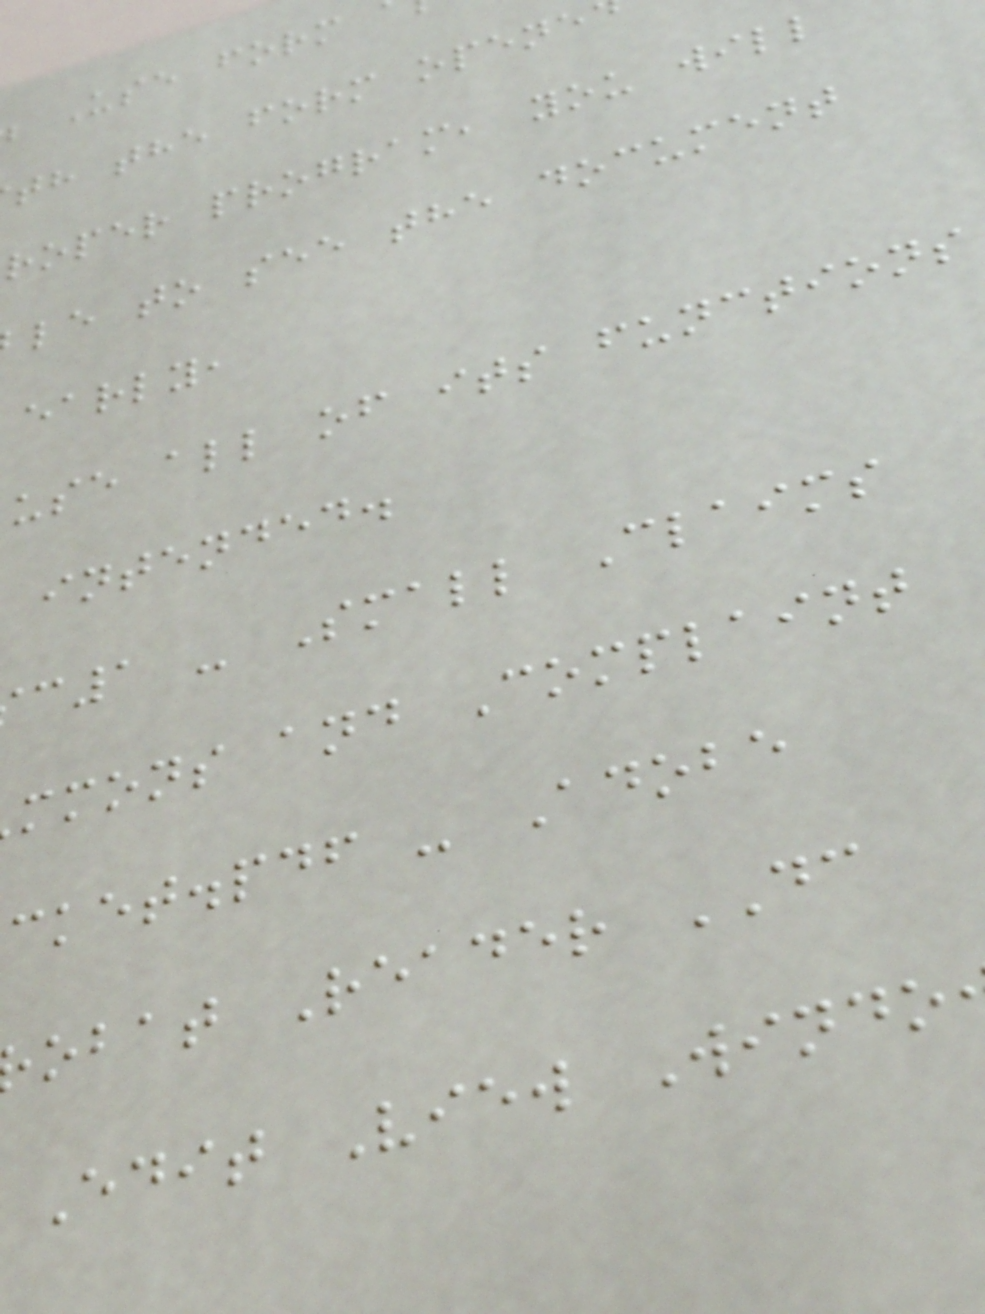Use form
th the form opene
roper program, you will
le to see the document
early,
use all of its functions
intended.
c1 - Small Claims
mmons and Complaint
cket.pdf - Adobe
obat Reader DC
Edit View Windo
